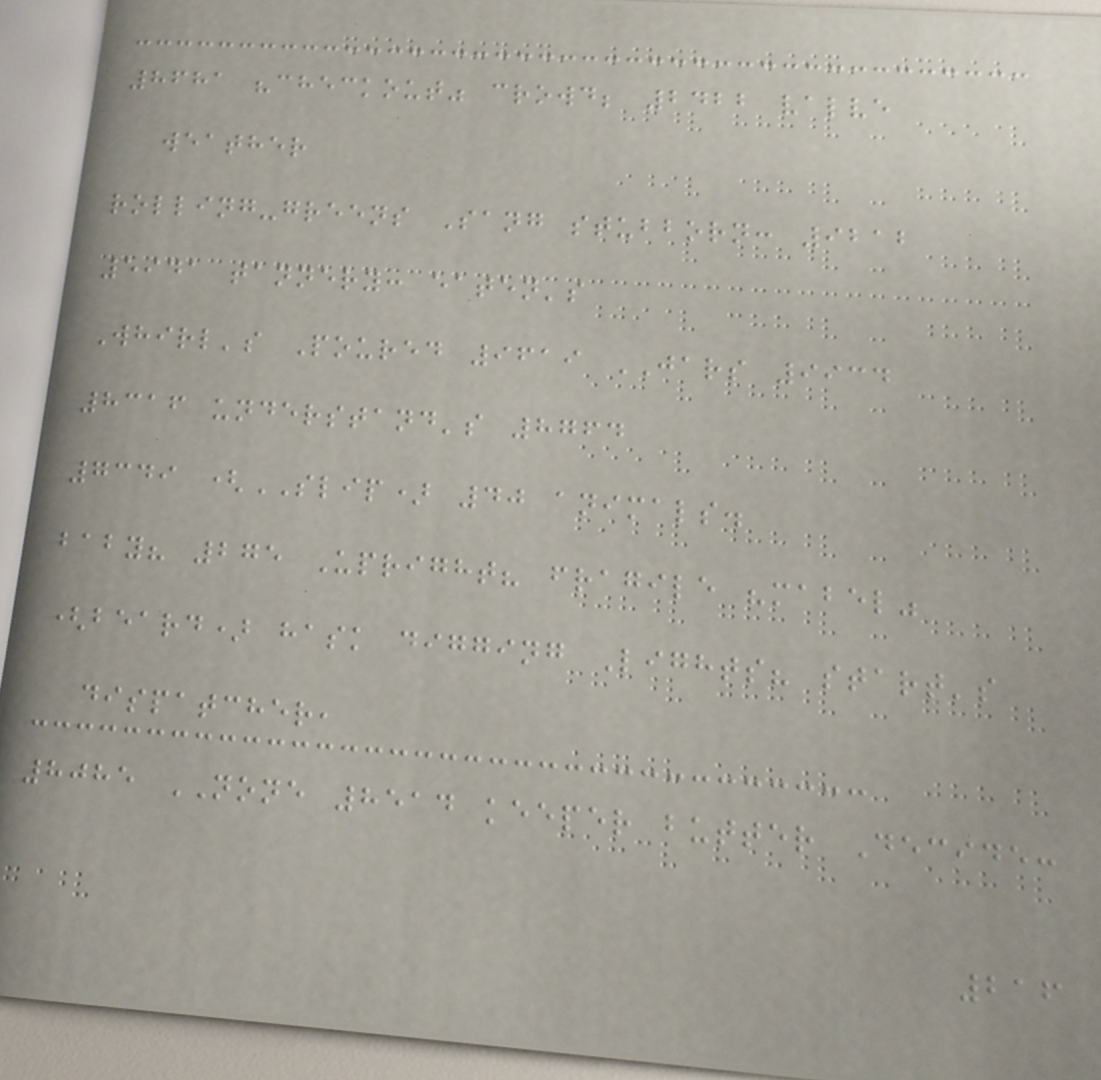8681 "checkout" crowd; 2422 valve
weather
rolling-greens Sang stubborn: 9212
5941 tannery: eaten's
Whirl's Poured 9619 JARS 9934
8316 understand's 8764
7349 (SLIP) 40 animals.
baby? 275 Upright? fragile "mabel"
(beard) hask digging Lights? start's
dispatcher,
8085 NONE 8514 keeper butter Decide:
216
